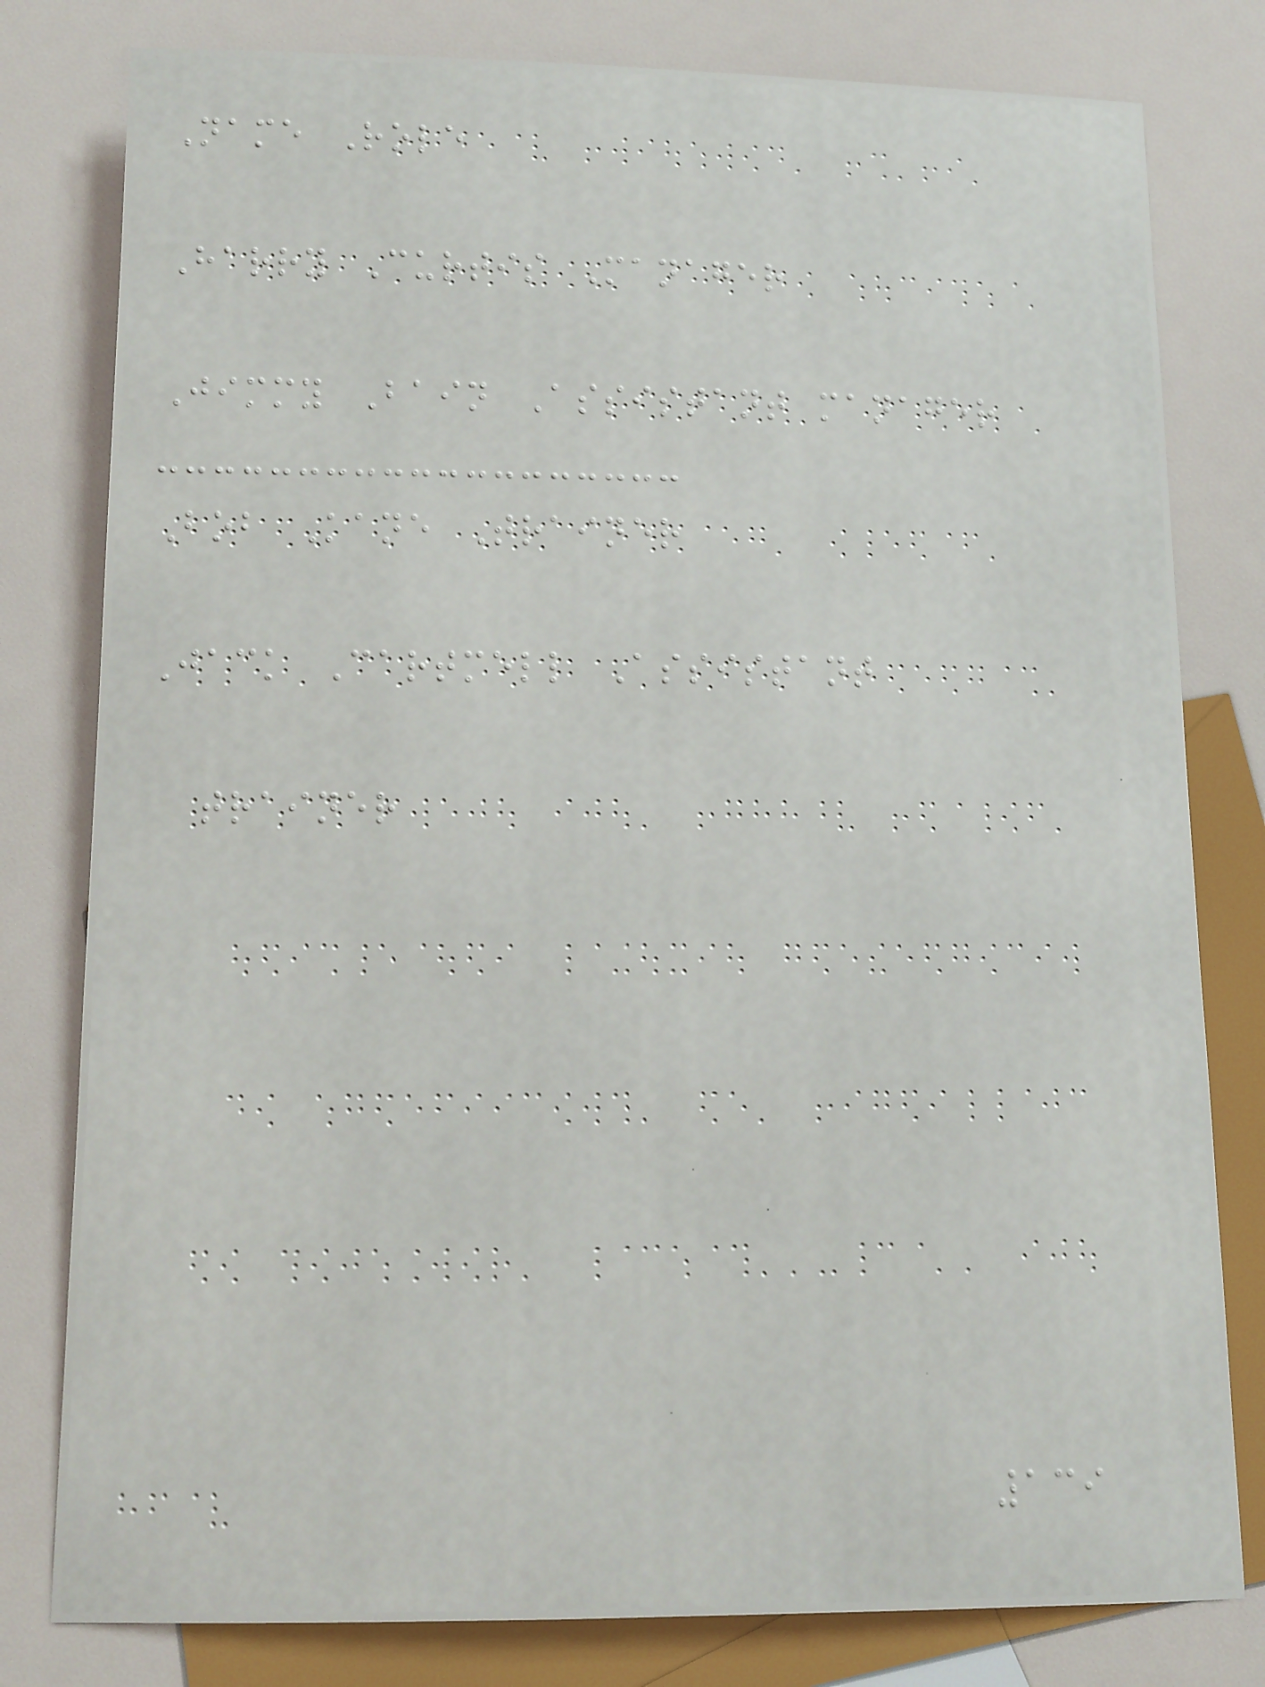Name Role
Harry Curtis Manager
Jimmy Bain Assistant manager
Bob Kane Trainer
Jack Cartmell Assistant
trainer
139
